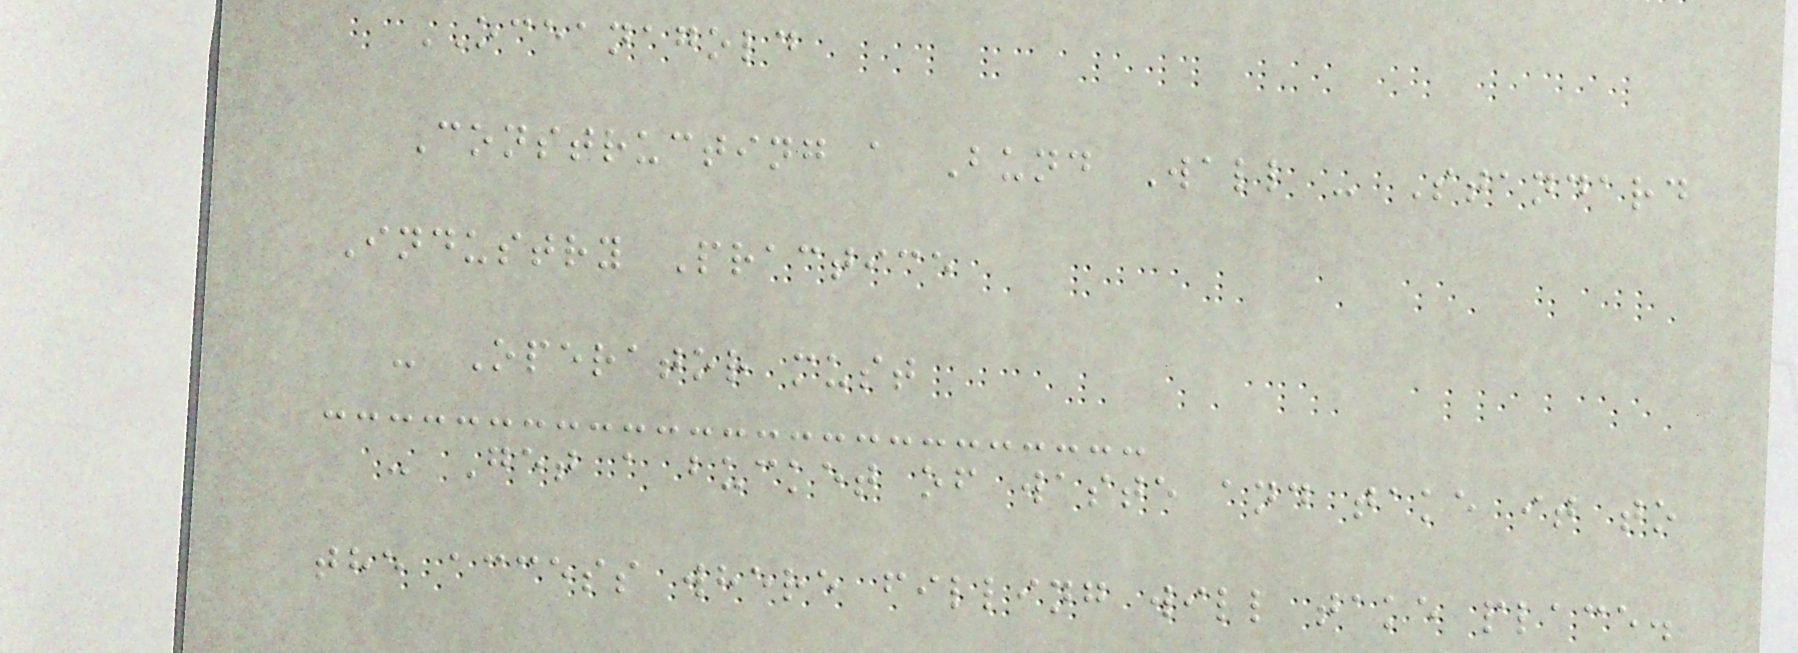OCEANAGOLD
Constructing a Bund Wall - Standard
Industry Practice
- Operator must
- Get a bucket of waste and take it to
the access where filling will take place.
